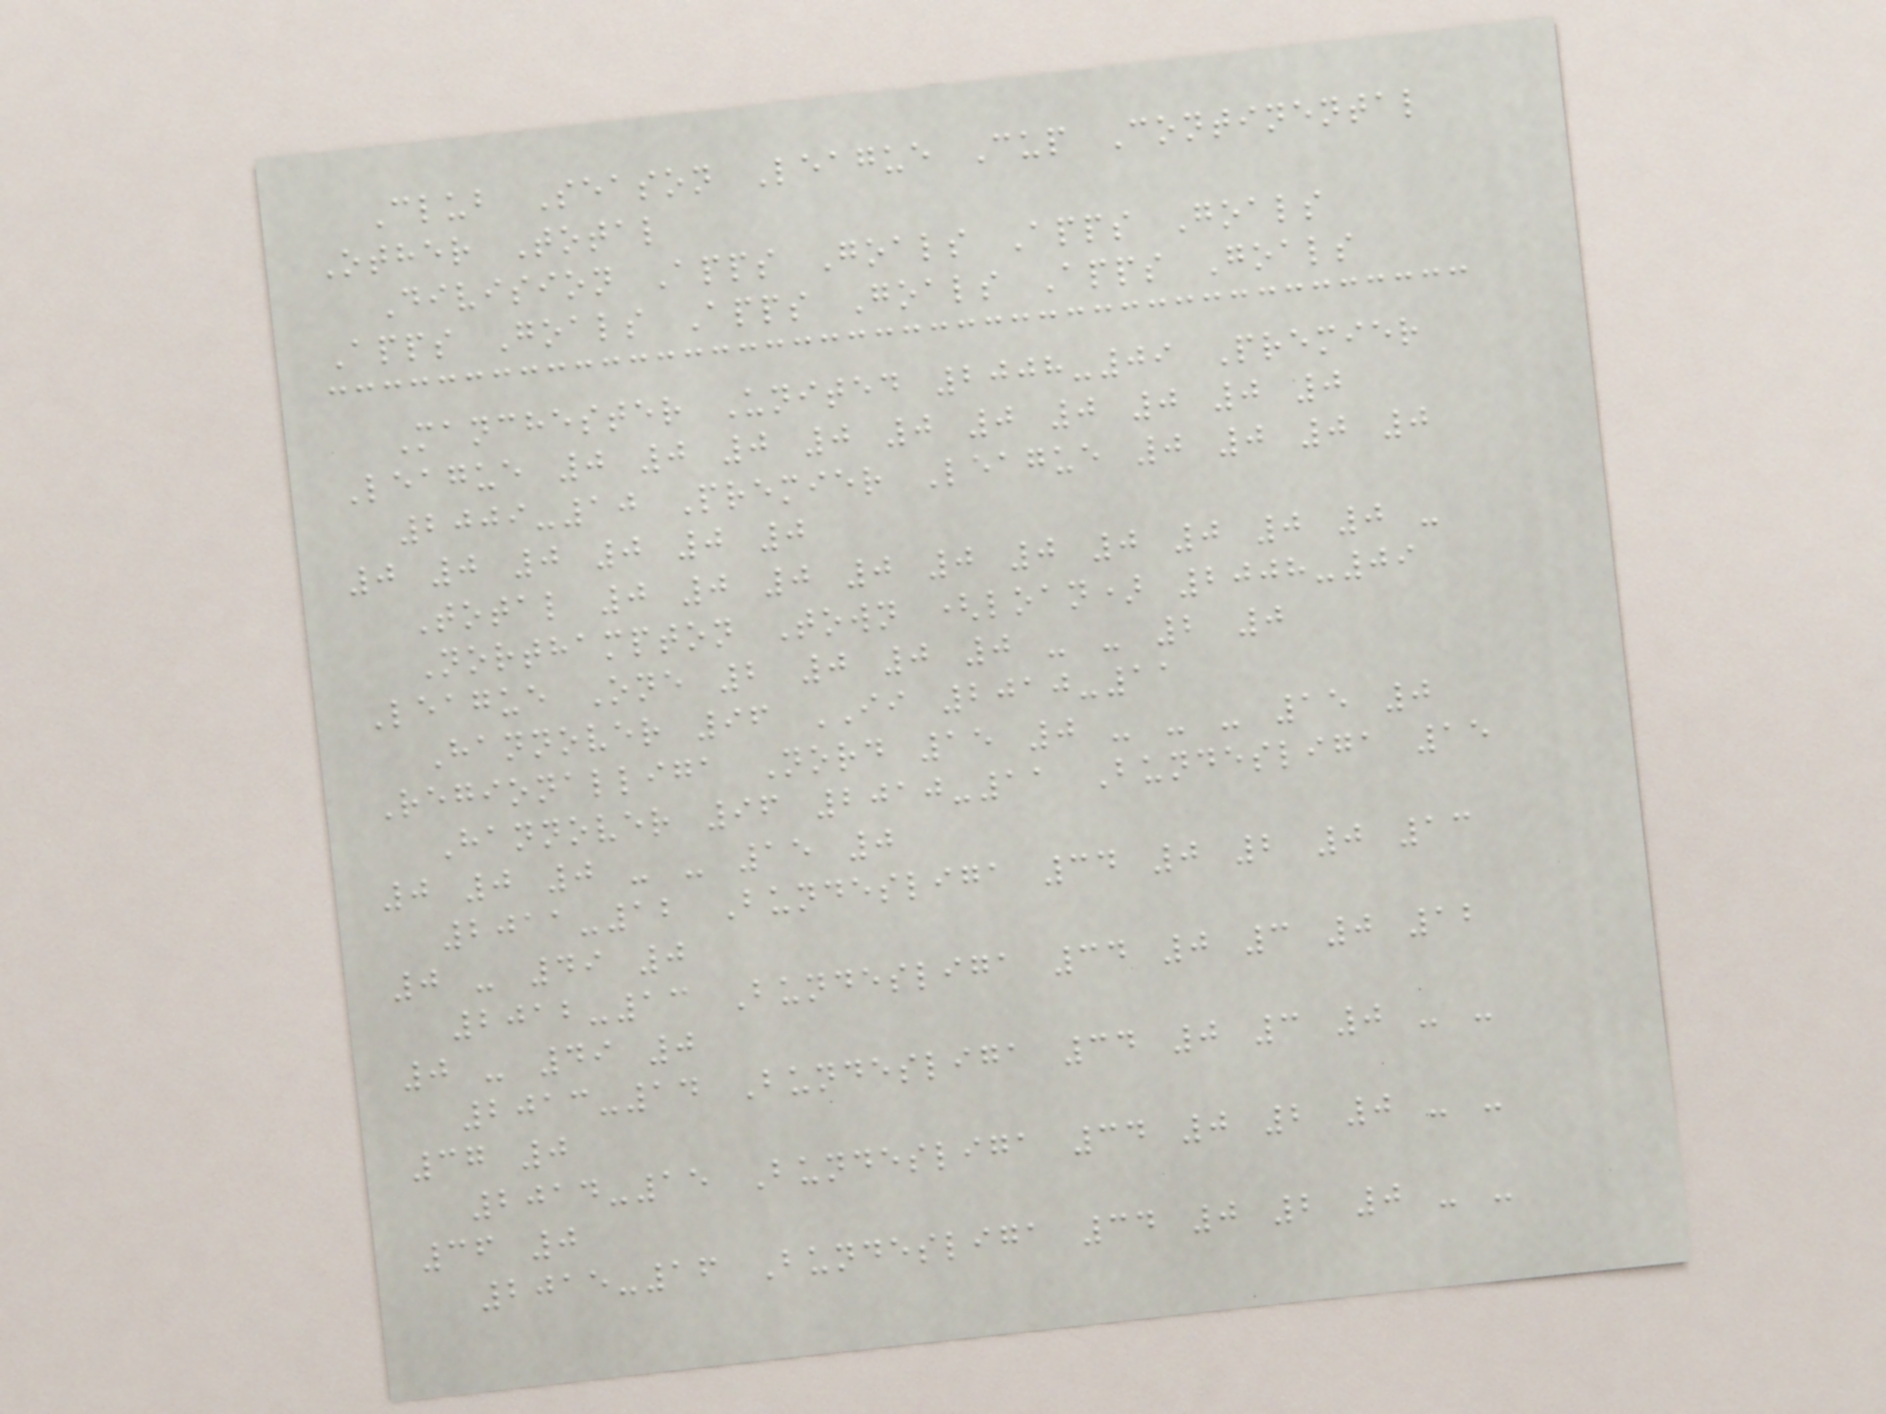Club Season League Cup Continental
Other Total
Division Apps Goals Apps Goals
Apps Goals Apps Goals Apps Goals
Manchester United 2008-09 Premier
League 0 0 0 0 0 0 0 0 0 0
2009-10 Premier League 0 0 0 0
0 0 0 0 0 0
Total 0 0 0 0 0 0 0 0 0 0 -
Northampton Town (loan) 2008-09
League One 2 0 0 0 - - 2 0
Hannover 96 II 2010-11
Regionalliga Nord 15 0 - - - 15 0
Hannover 96 2010-11 Bundesliga 15
0 0 0 - - 15 0
2011-12 Bundesliga 34 0 2 0 13
0 - 49 0
2012-13 Bundesliga 34 0 3 0 12
0 - 49 0
2013-14 Bundesliga 34 0 3 0 - -
37 0
2014-15 Bundesliga 34 0 2 0 - -
36 0
2015-16 Bundesliga 34 0 2 0 - -
